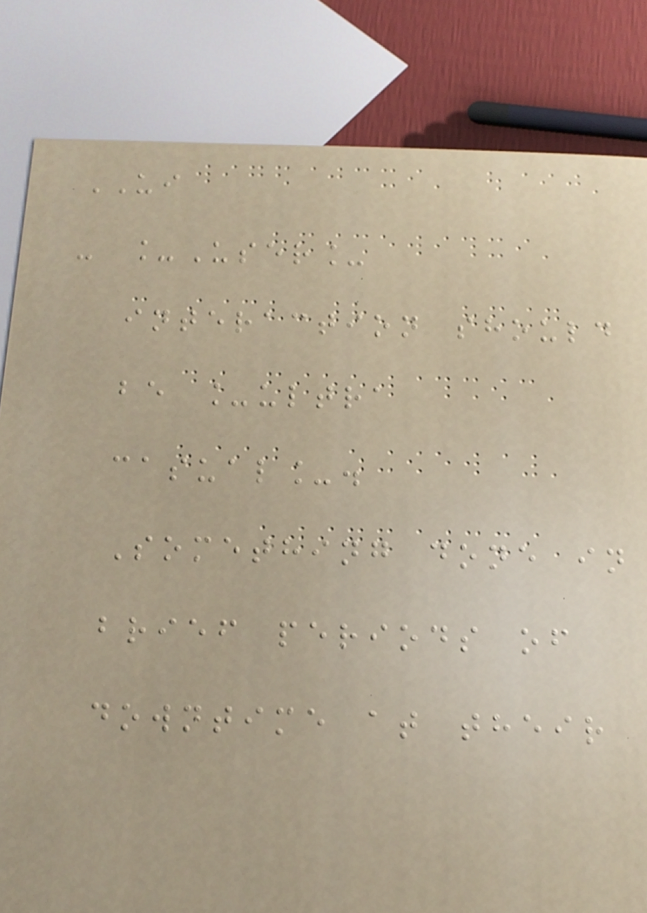UI
- _User_
interaction should
be _ultra
casual_.
Something done in
brief periods of
downtime at their
